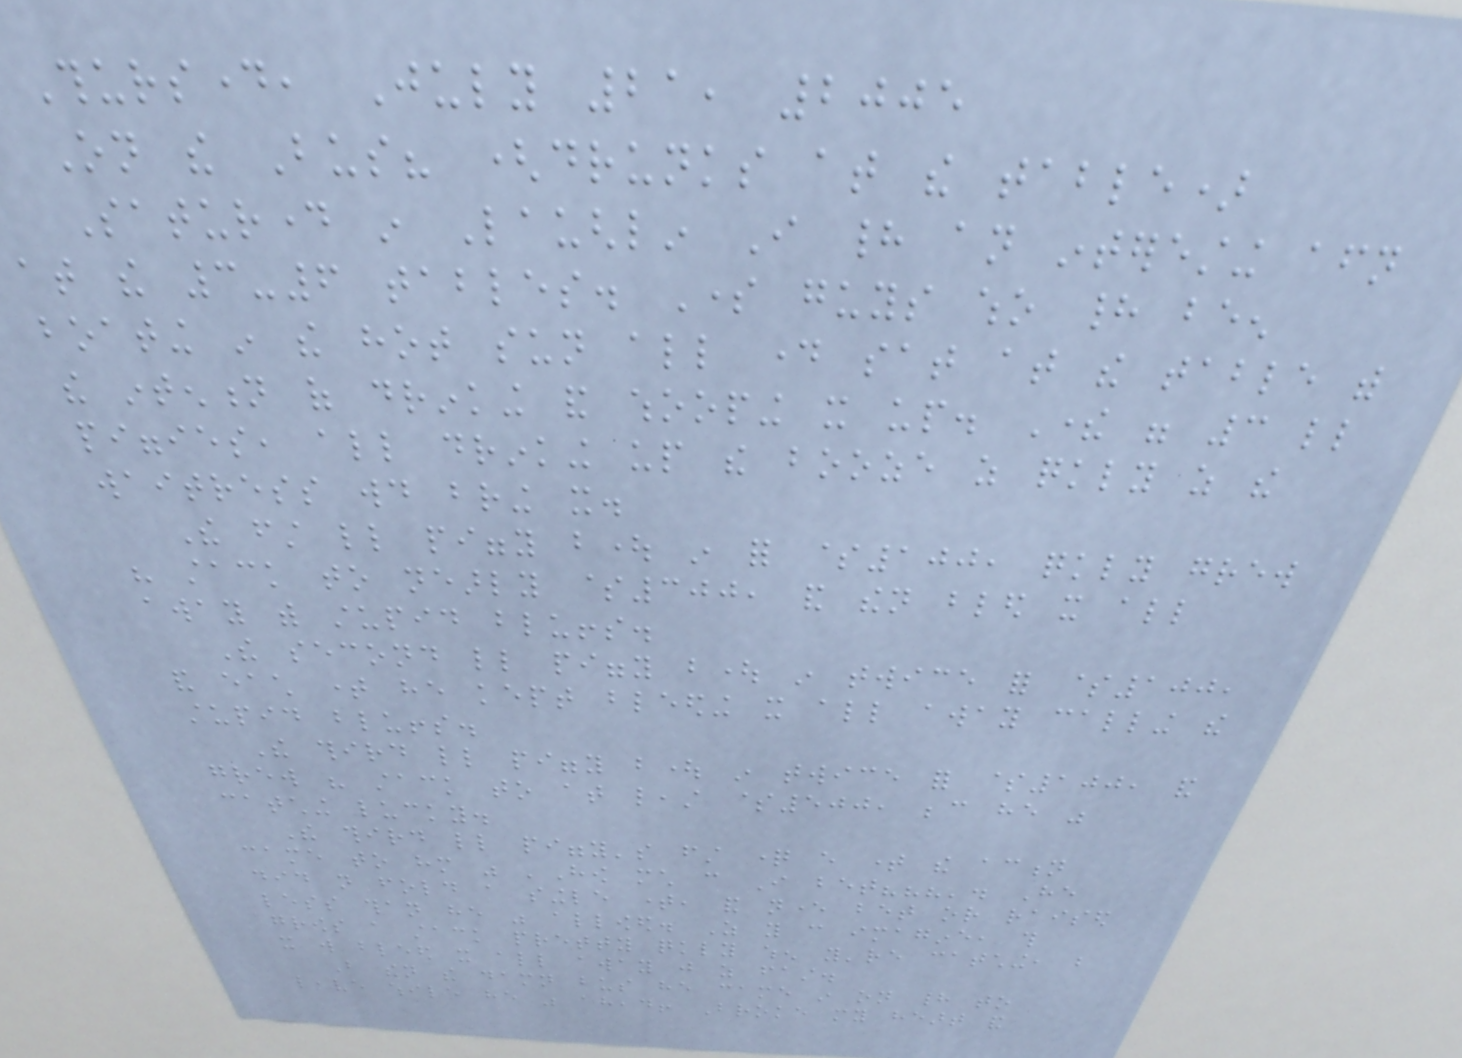Thursday, July 21, 2005
On the Bus? (drunks at the table)
Saturday in Laughlin I had an interesting afternoon
at the 3-6 tables. Some guys who had been
boating in the hot sun all day sat at the table with
the intention of drinking and whooping it up. There were 3 little
piggies, all drinking up the booze as quickly as the
waitress would bring it.
The first little piggy bought in for $100, quickly grew
his stack to nearly $300, and then bled it all
away with stupid bluffs.
The second little piggy bought in twice for $100,
and each time he kept bleeding it all away calling the
stupid bluffs.
The third little piggy bought in twice for $100, and
grew his stack to at least $500, because he was
catching lucky.
The third little piggy's first question every time the action
came to him was 'How much can I bet???'. He
did not fold a single time, and never bet or raised
less than he was allowed. As you can imagine, this
grows a stack pretty quickly when you're catching, but
it will bleed it all away just as fast.
But then the damn bus he came in on had to
leave while he was ahead! Broke my heart and
